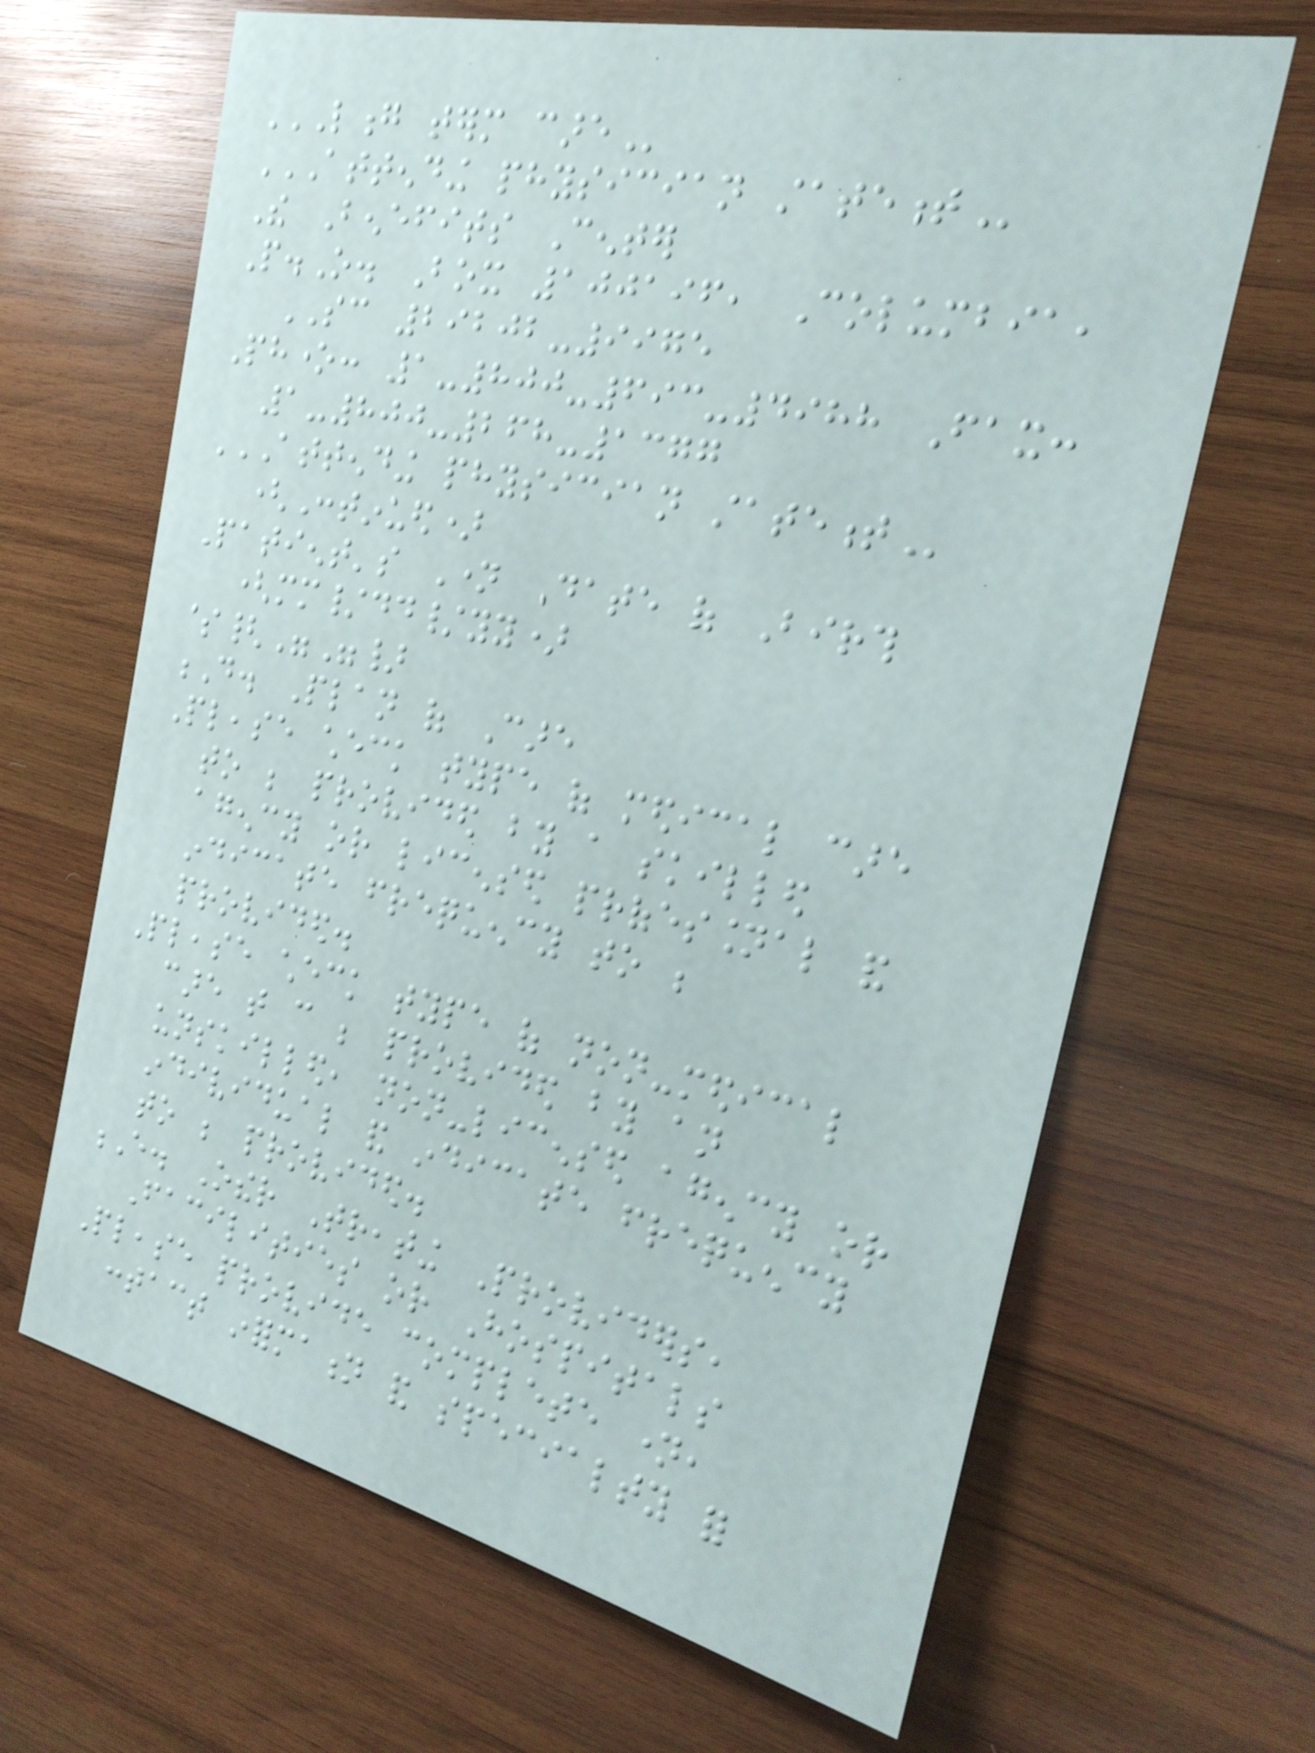LONG TERM CARE
ATTENDING PHYSICIAN STATEMENT
The Benefits Center
P.O. Box 100196, Columbia,
SC 29202-9975
Phone: 1-800-693-4988 Fax:
1-800-268-1377
ATTENDING PHYSICIAN STATEMENT
(Continued)
Patient's Name Date of Birth
(mm/dd/yy)
${""}
D. Plan of Care
Please check type of medical care
to be provided by a skilled
agency or licensed professional and
indicate frequency to be
provided.
Please check type of non-medical
care that can be provided by an
unskilled, non-licensed agency or
individual and indicate frequency
to be provided.
E. Other Treating Providers,
Facilities or Hospitals
Please provide complete name,
contact information and specialty for
